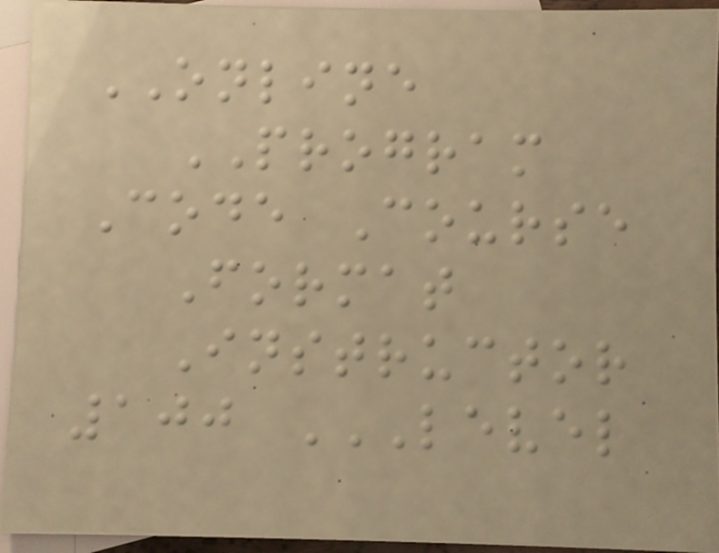ONLINE
PROGRAM
Code Course
Format
Instructor
100 LEVEL
